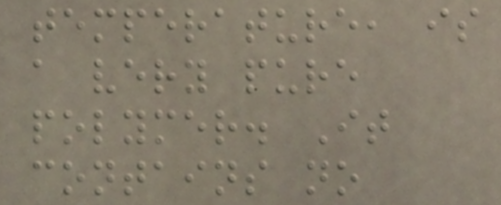temperature, is
a very pure
polymer. It
contains no
